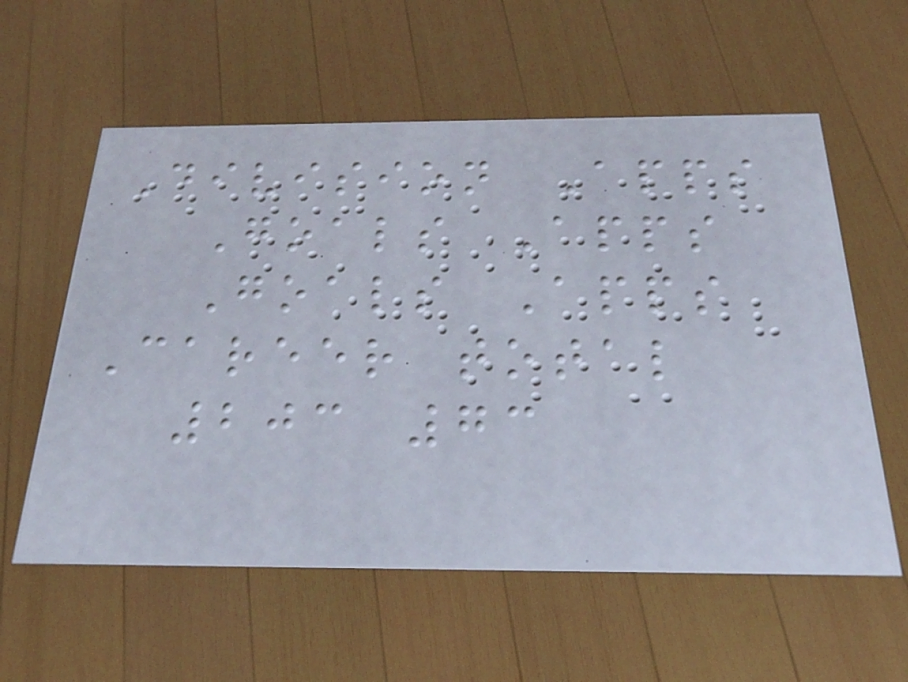Division Apps
Goals Apps
Goals Apps
Career total
203 73
